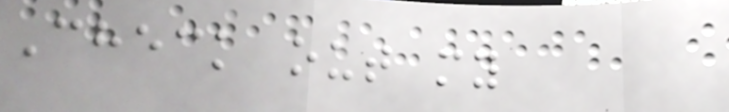Check out my
